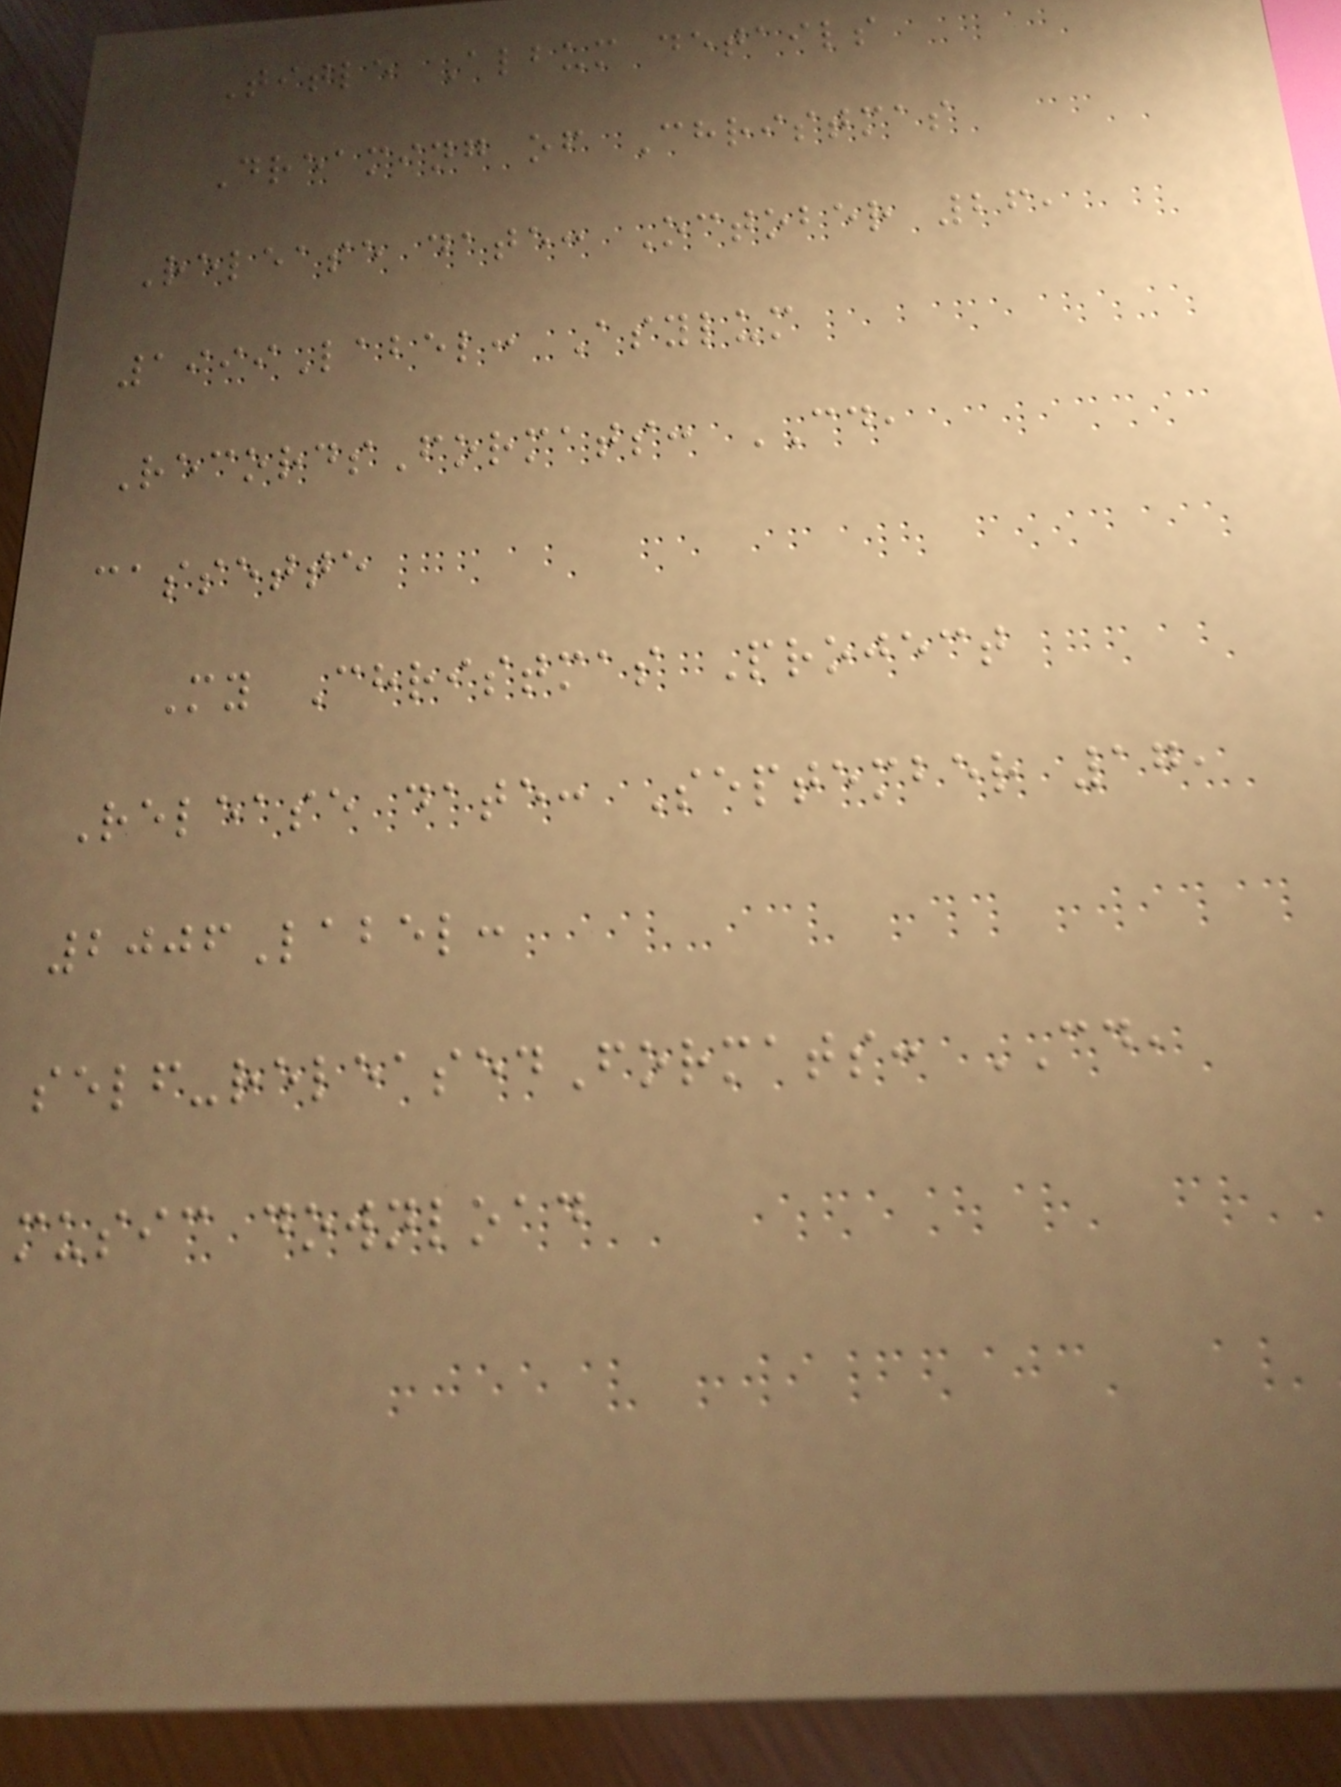Title Album details
Dreaming of Christmas
Release date: October 26,
1999Label: Asylum
RecordsFormats: CD,
cassette
My Christmas Project
Release date: September 17,
2006Label:
self-releasedFormats: CD,
music download
